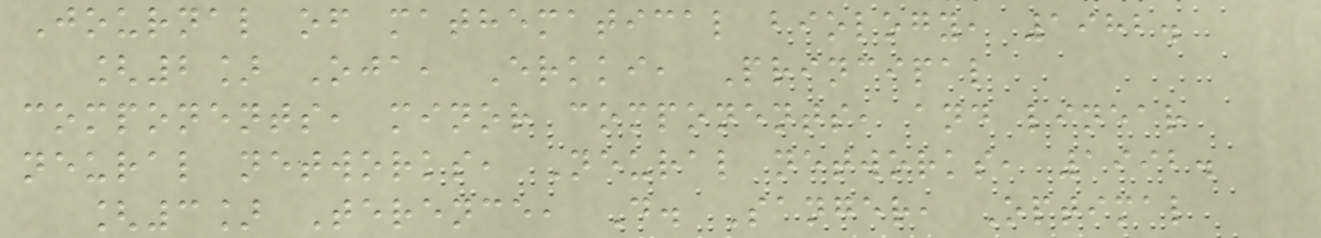Journal of mathematical biology, 1982.
[2] Oja, Erkki, Principal
components, minor components, and linear
neural networks, Neural networks, 1992.
[3] Terence, D. Sanger, Optimal
